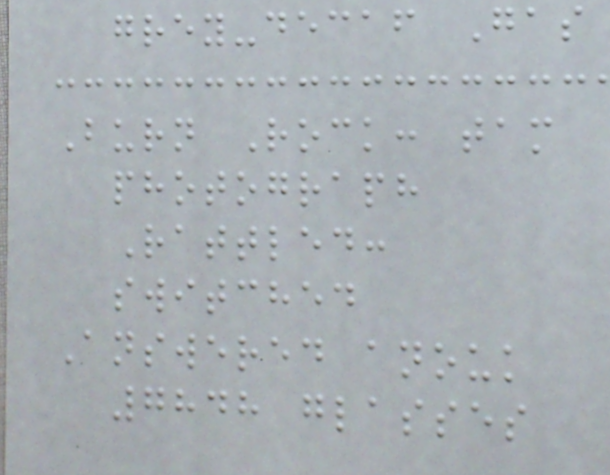grey-decaf Gas
Burn Rock: tam
photograph
Rattled:
switched
Answered anouk
7848 glasses
